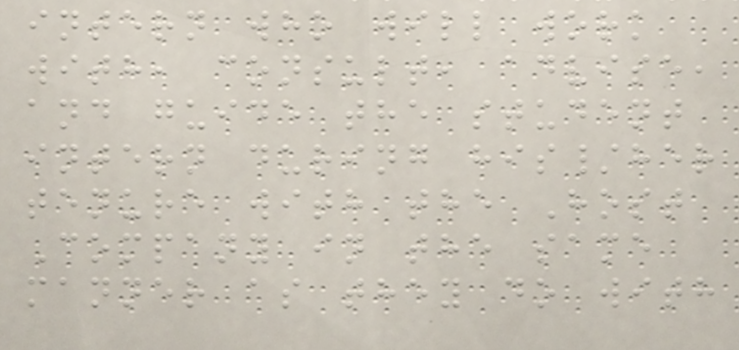intern who will work
with, consult, advise,
and guide the student
intern during his/her
tenure with the Host
Company in the same
manner as they do with
